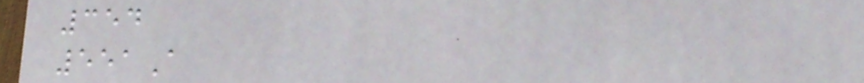354
551A
